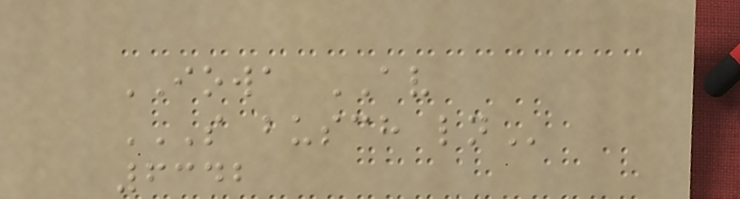IOWA AV
S BUSCH LN
6342
